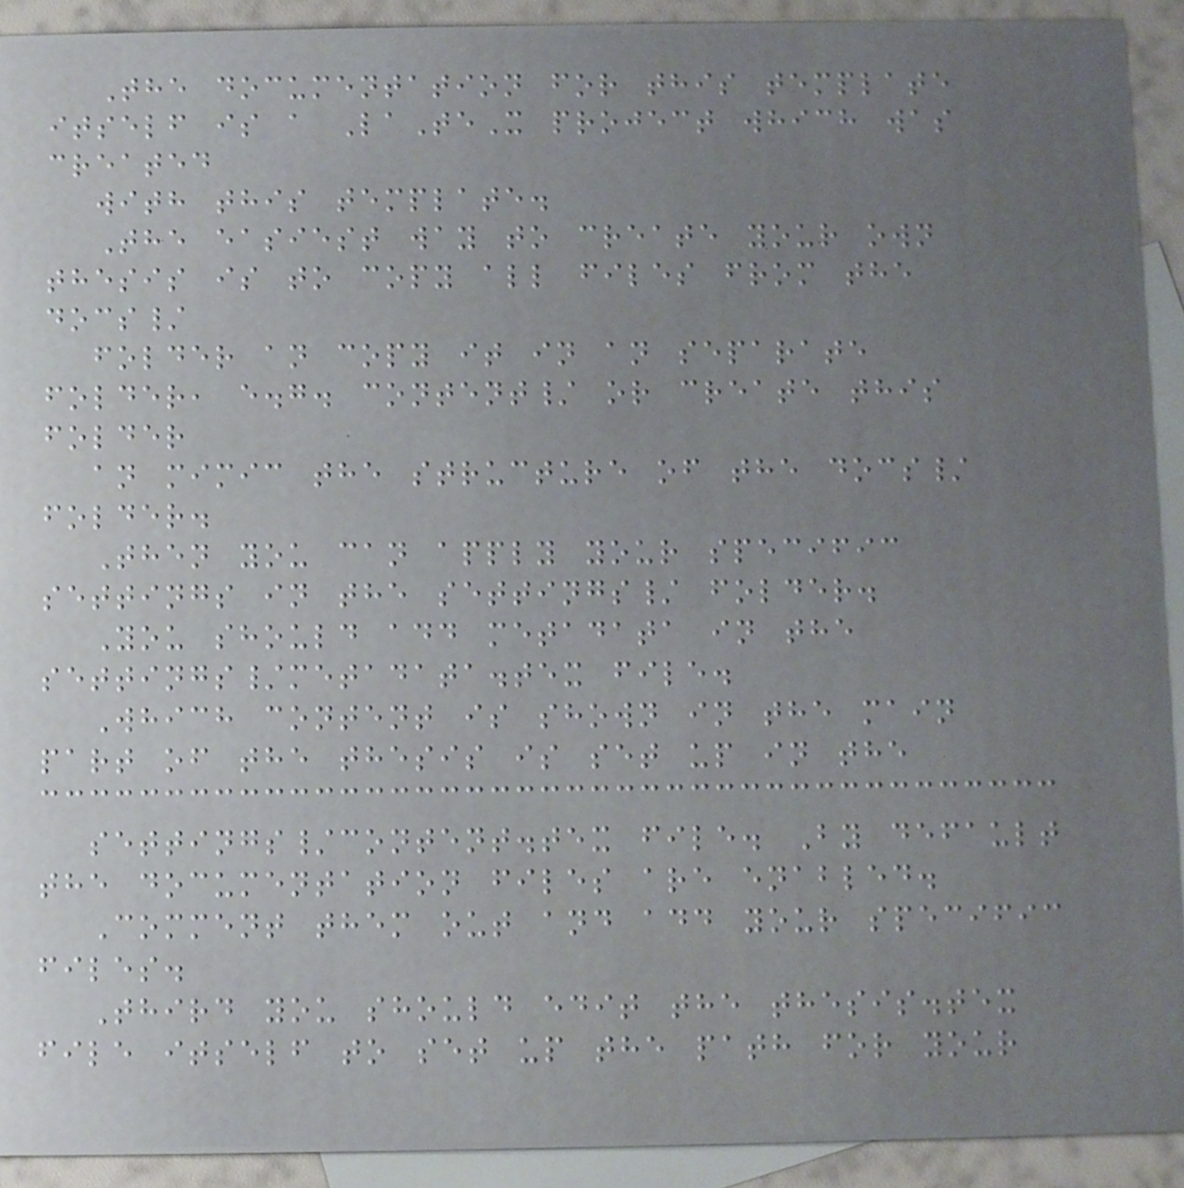The documentation for this template
itself is a LaTeX project which was
created
with this template.
The easiest way to create your own
thesis is to copy all files from the
docs/
folder an copy it in an separate
folder, e.g. content/ or create this
folder
an mimic the structure of the docs/
folder.
Then you can apply your specific
settings in the settings/ folder.
You should add metadata in the
settings/metadata.tex file.
Which content is shown in the main
part of the thesis is set up in the
settings/content.tex file. By default
the documentation files are enabled.
Comment them out and add your specific
files.
Third you should edit the thesis.tex
file itself to set up the path for your
